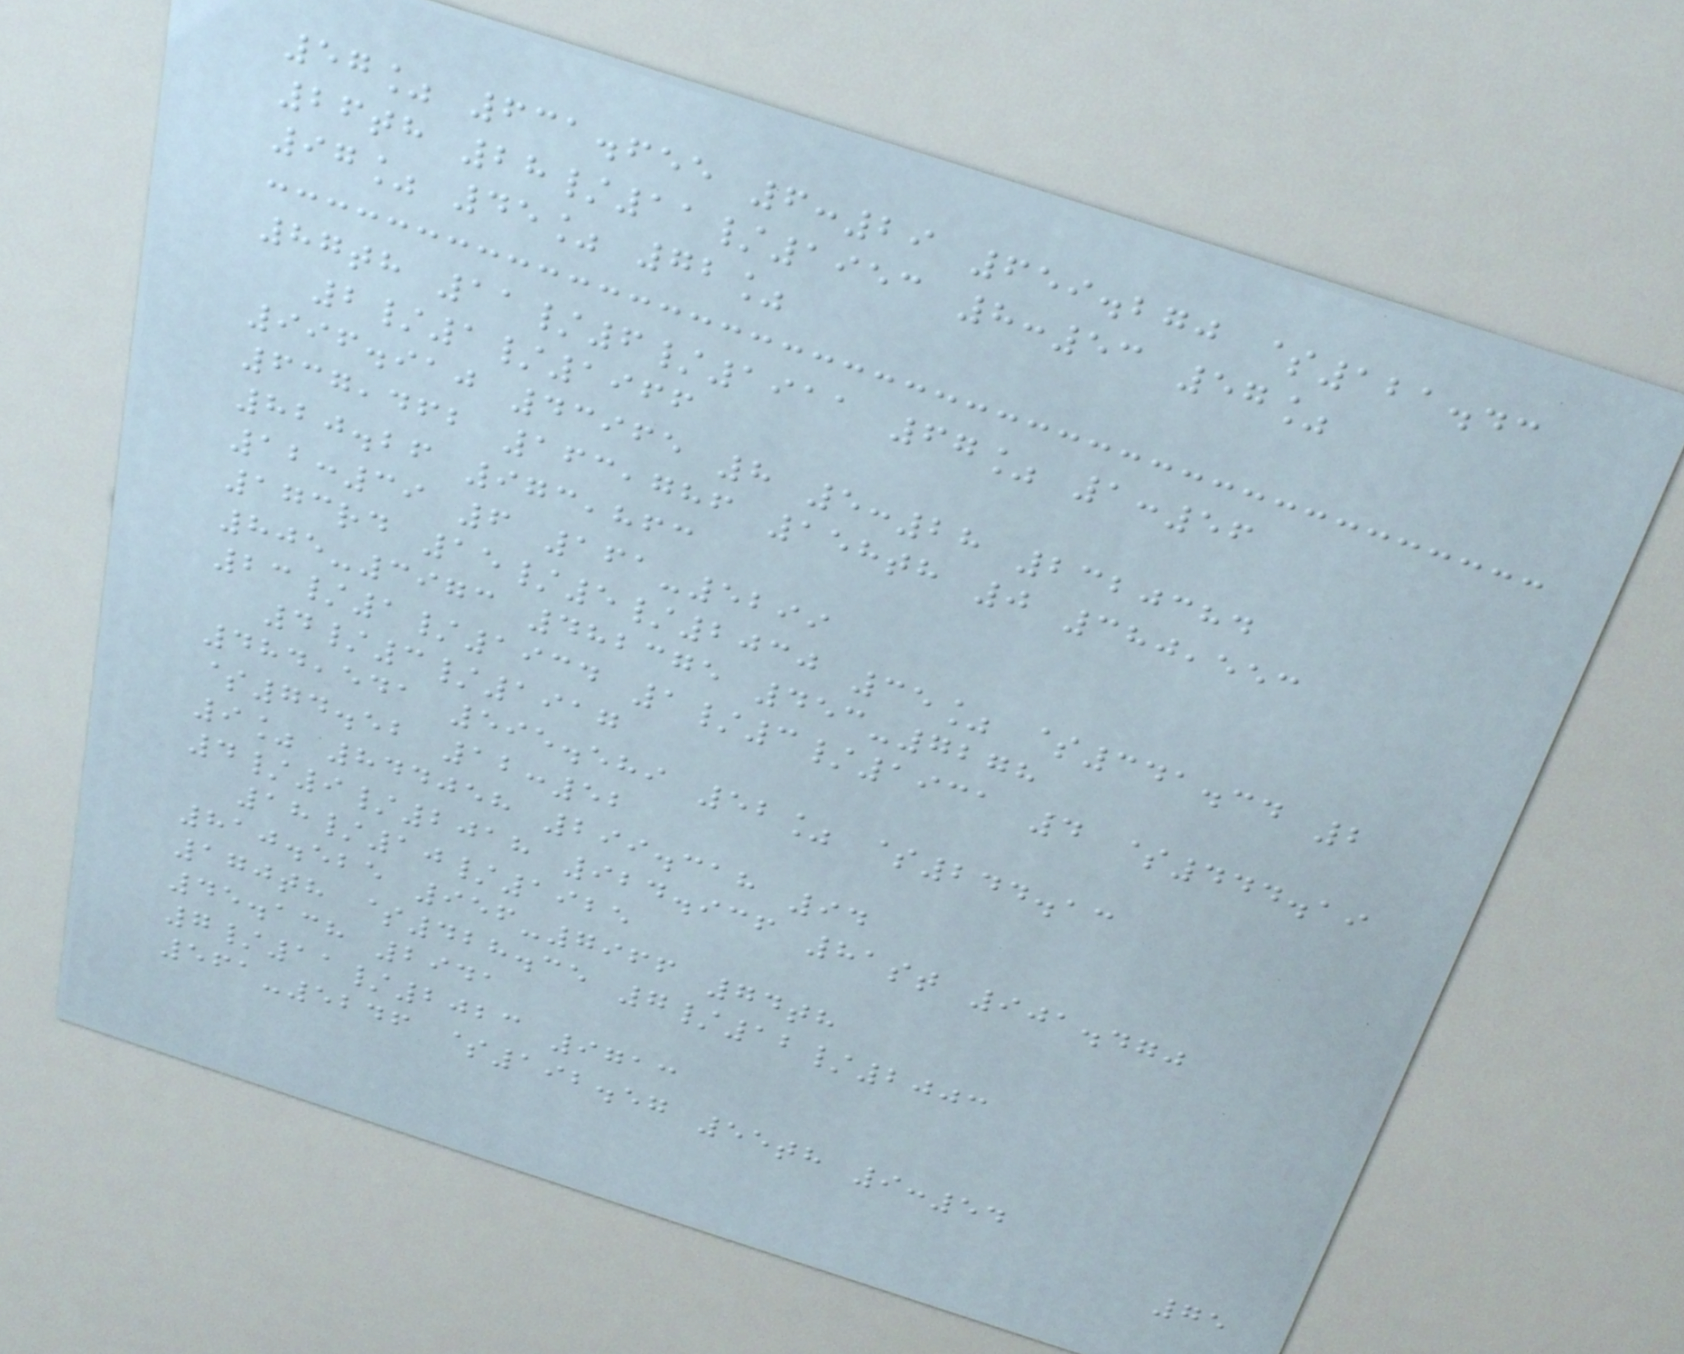57% 631.655 6:29 659.270 $121.43
26th 28/11/1953 8:53 57%
97% 45% 72%
87th 11/6/1911 67% 1:56
2/1/1966
996.910 43965 8 5:28 2320384
637,462 163,786 158th 0 380,553
820.26 973,863
12:39 6 161-5299
173rd 15/5/2030 35% $341.34 2
805-3973 482375 453-7278
23/1/1934 1/3/1931 4 $444.19
4/3/1917
484,541 595.589 52% $244.13
$74.52 12:52
9% 844058 299.318 94
4/9/2018 924.936 81st 901.470
18/10/1925
810.525 956-7966 74th
170th $428.35 7/12/2003
45.138 2941
7/11/2023 9713
561-5246 $192.57 55th 9:54
75
